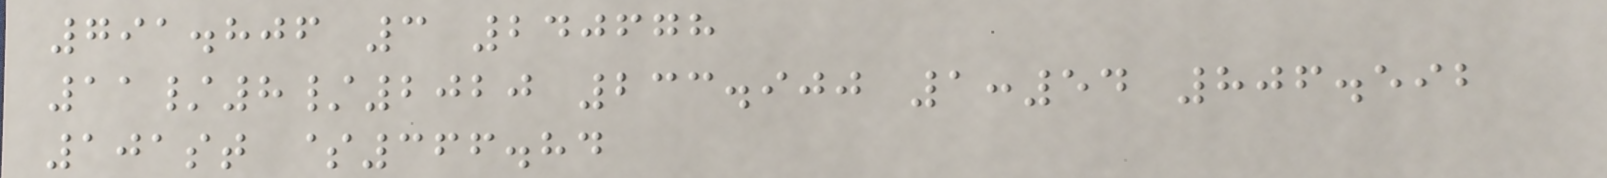791.806 3 240678
11/8/2020 233.900 1:54 806.592
101st $366.84
